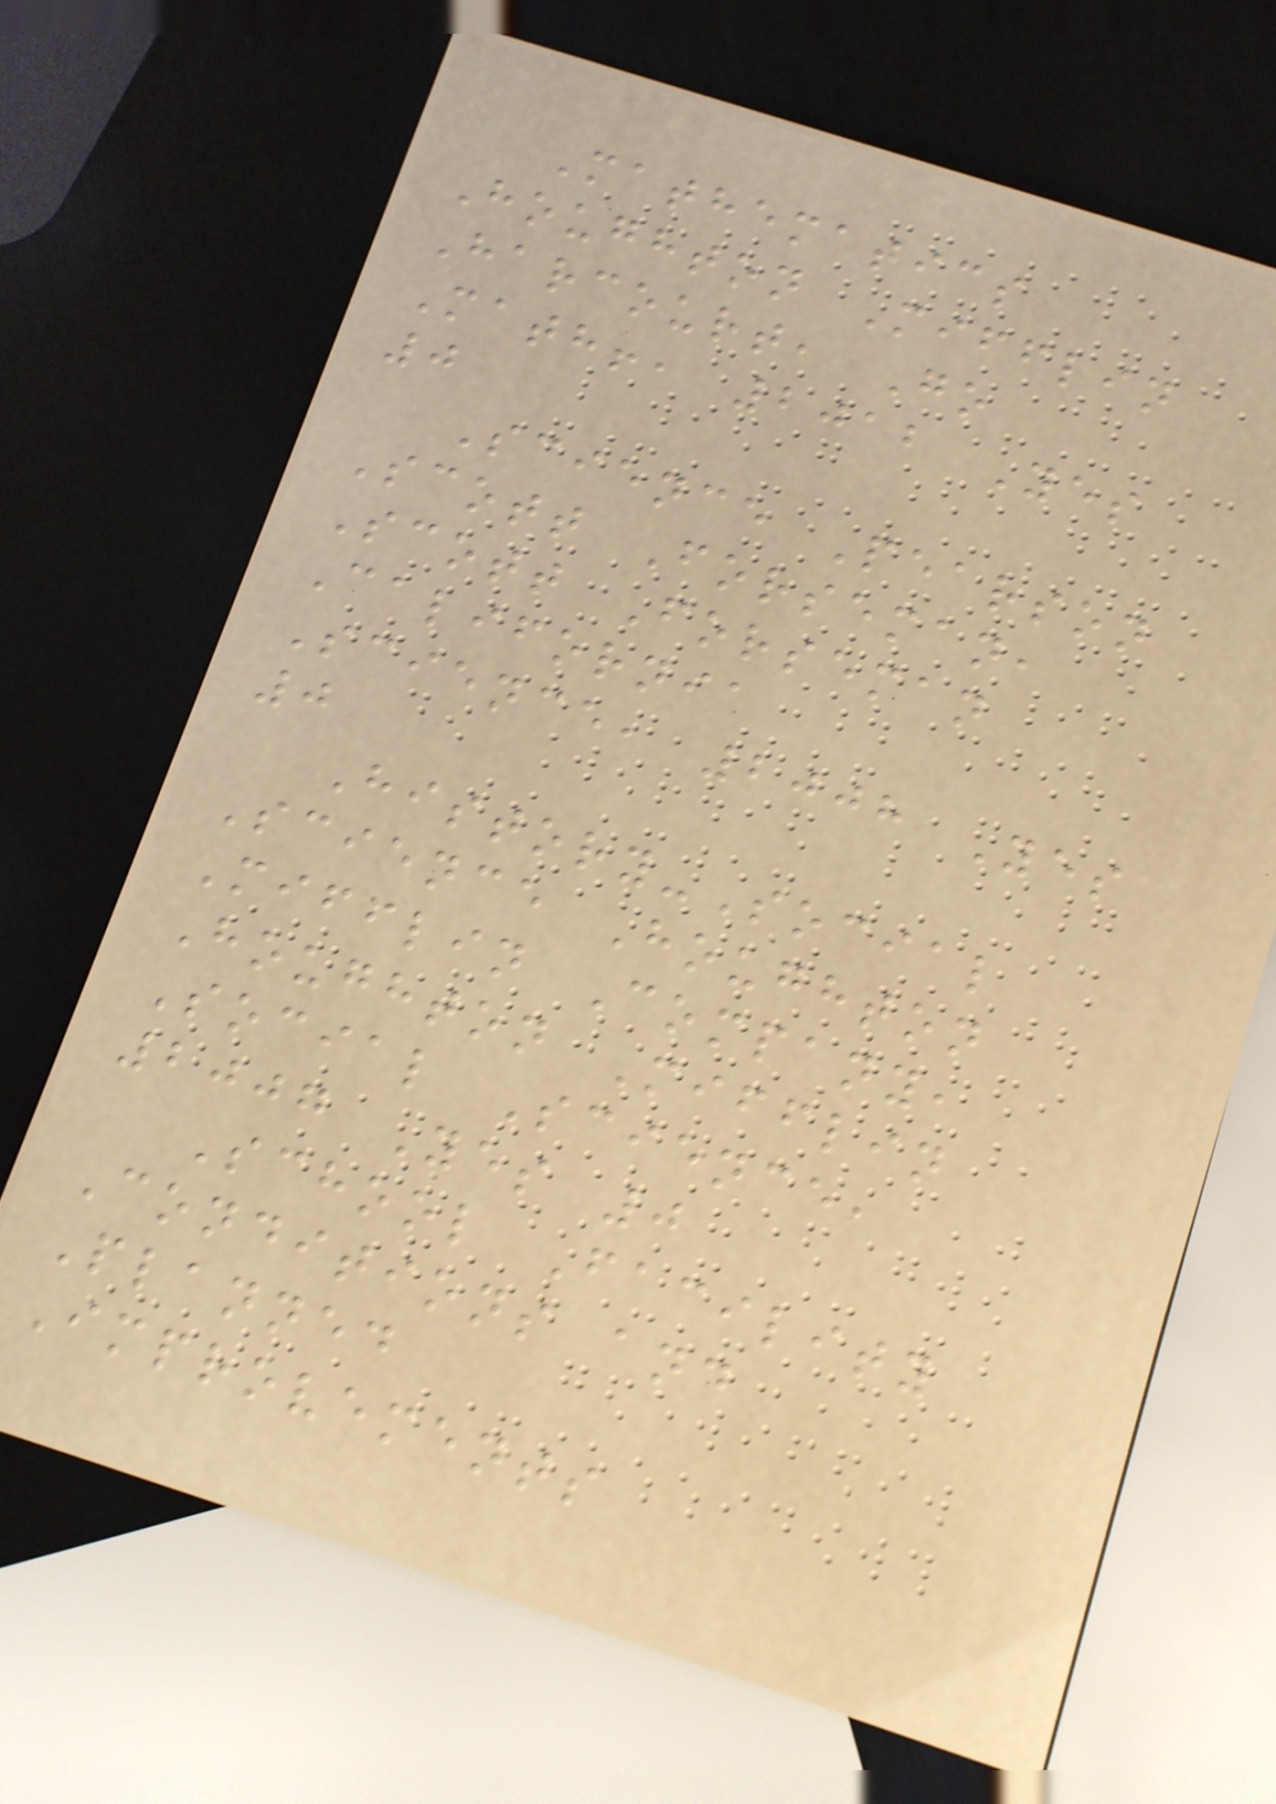Mathematics
Houghton Mifflin
Harcourt, Go
Math!, 2012 Yes
0
Science Pearson
Scott Forseman,
Scott Forseman
California
Science, 2008 Yes
0
History-Social
Science Houghton
Mifflin Company,
Houghton Mifflin
Social Science,
2007 Yes 0
School Facility
Conditions and
Planned
Improvements
